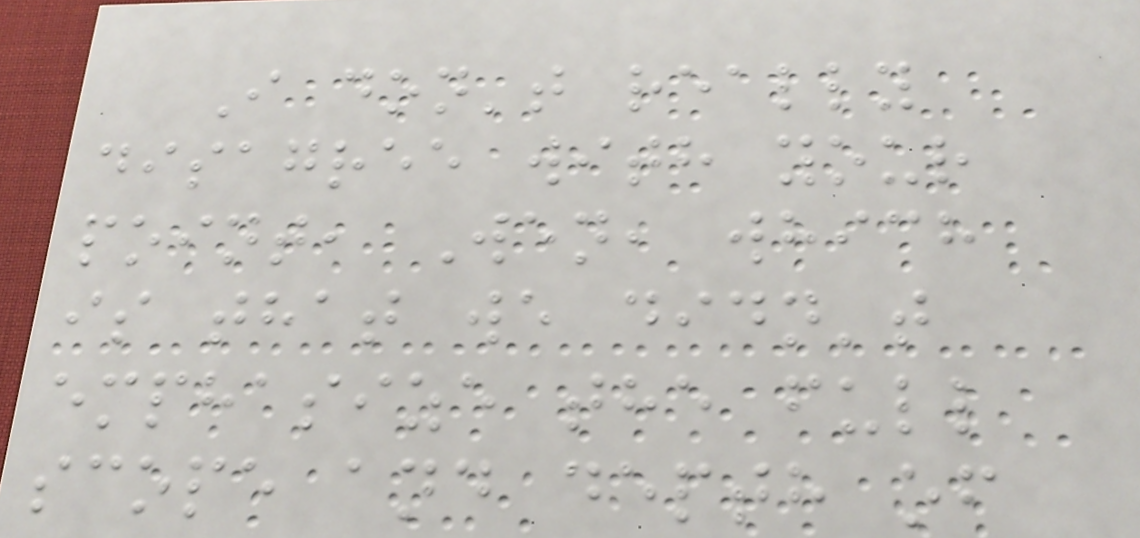I don't really
disagree with your
point, Wen, which
is that we didn't
emphasize the full
scope and depth of
